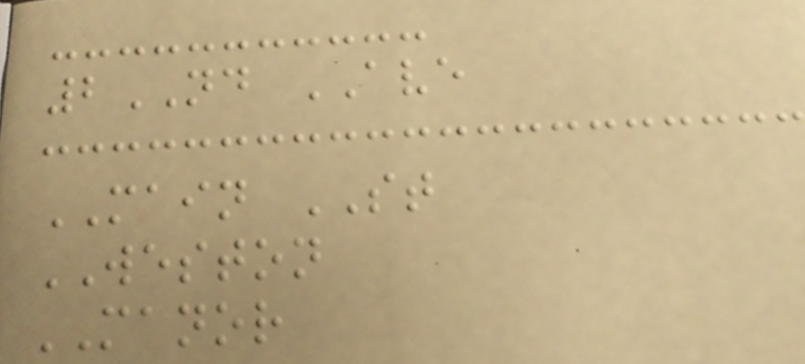2ND AVE
MAIN ST
WESTON
MANOR
